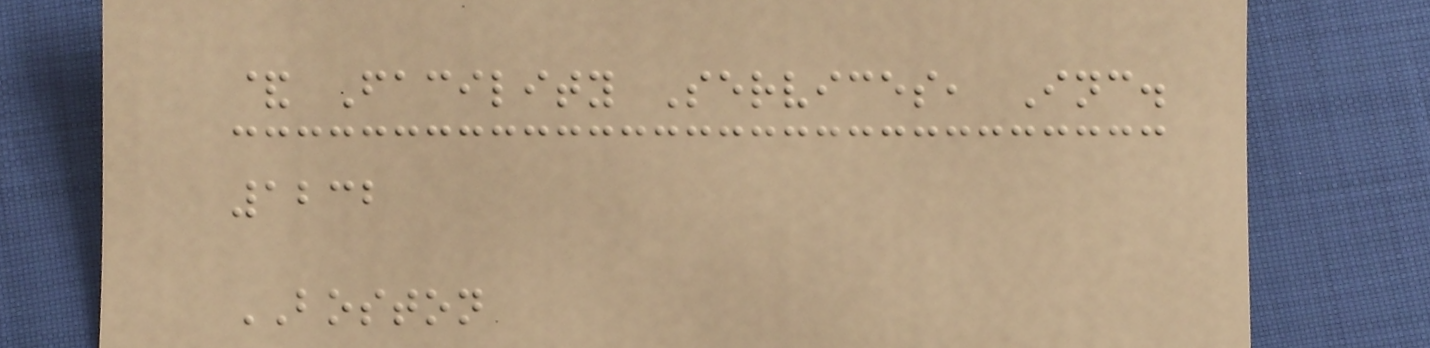& Facility Services, Inc.
1232
BOSTON
